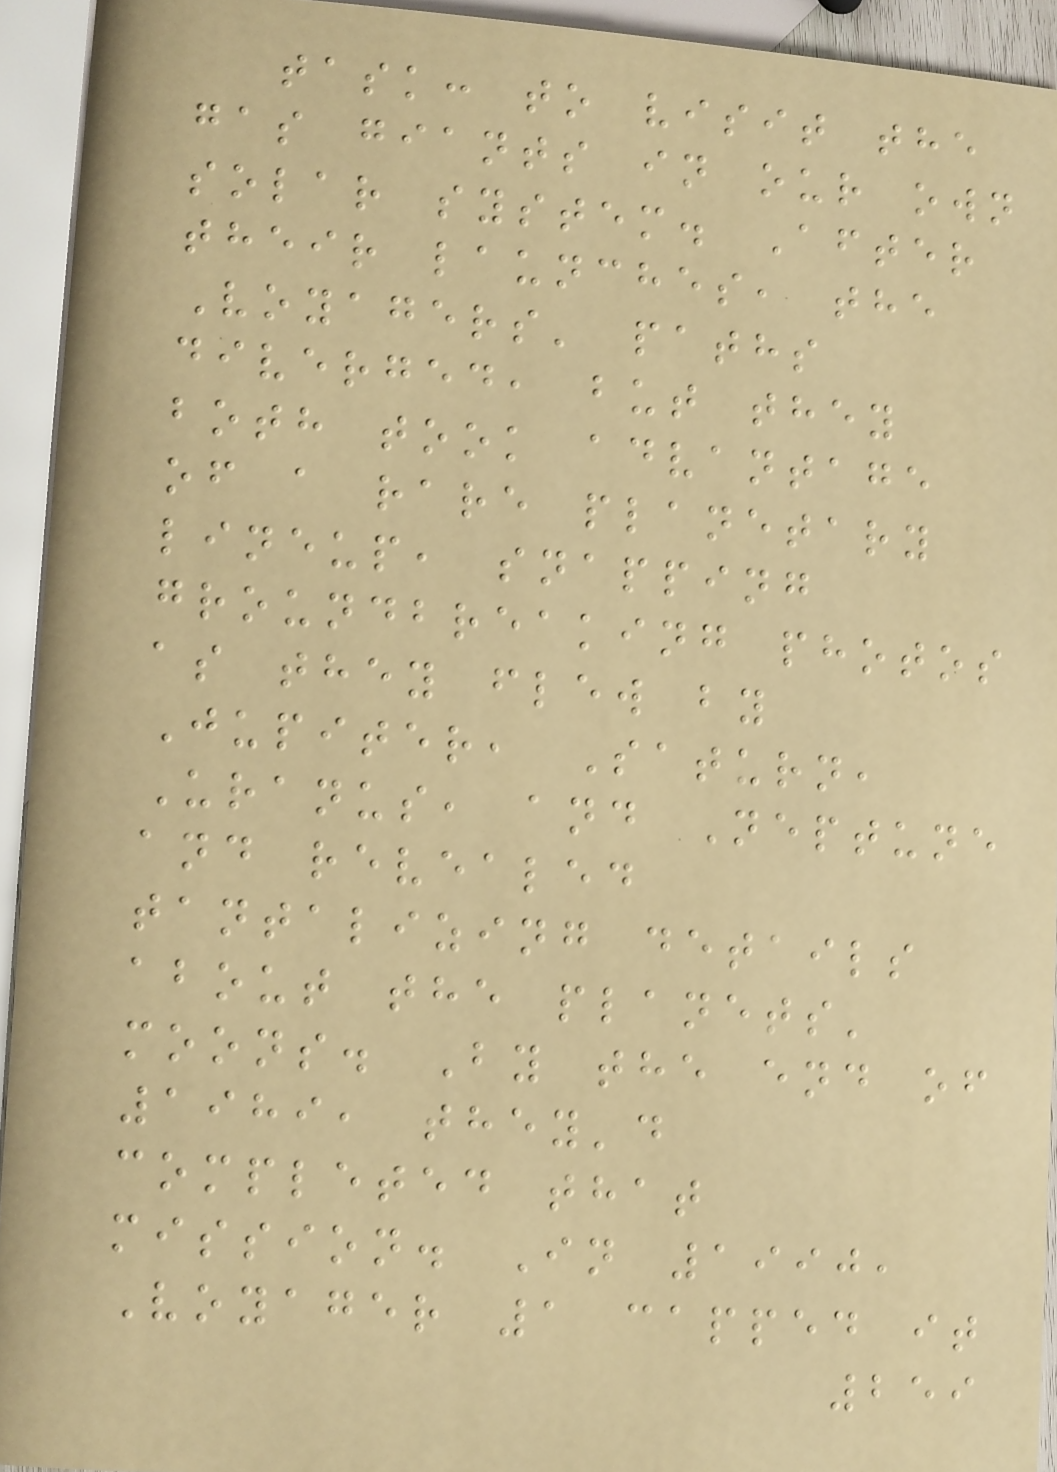task: to visit the
gas giants in our own
solar system. After
their launches, the
Voyagers' paths
diverged, but they
both took advantage
of a rare planetary
lineup, snapping
groundbreaking photos
as they flew by
Jupiter, Saturn,
Uranus, and Neptune
and revealed
tantalizing details
about the planets'
moons. By the end of
1989, they'd
completed that
mission. In 1990,
Voyager 1 capped it
259
